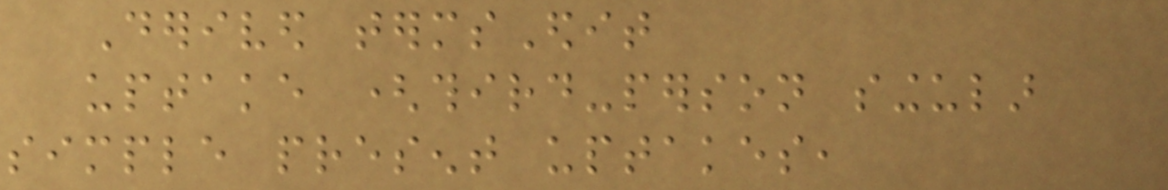Derived termsEdit
uptake (third-person singular
simple present uptakes,
